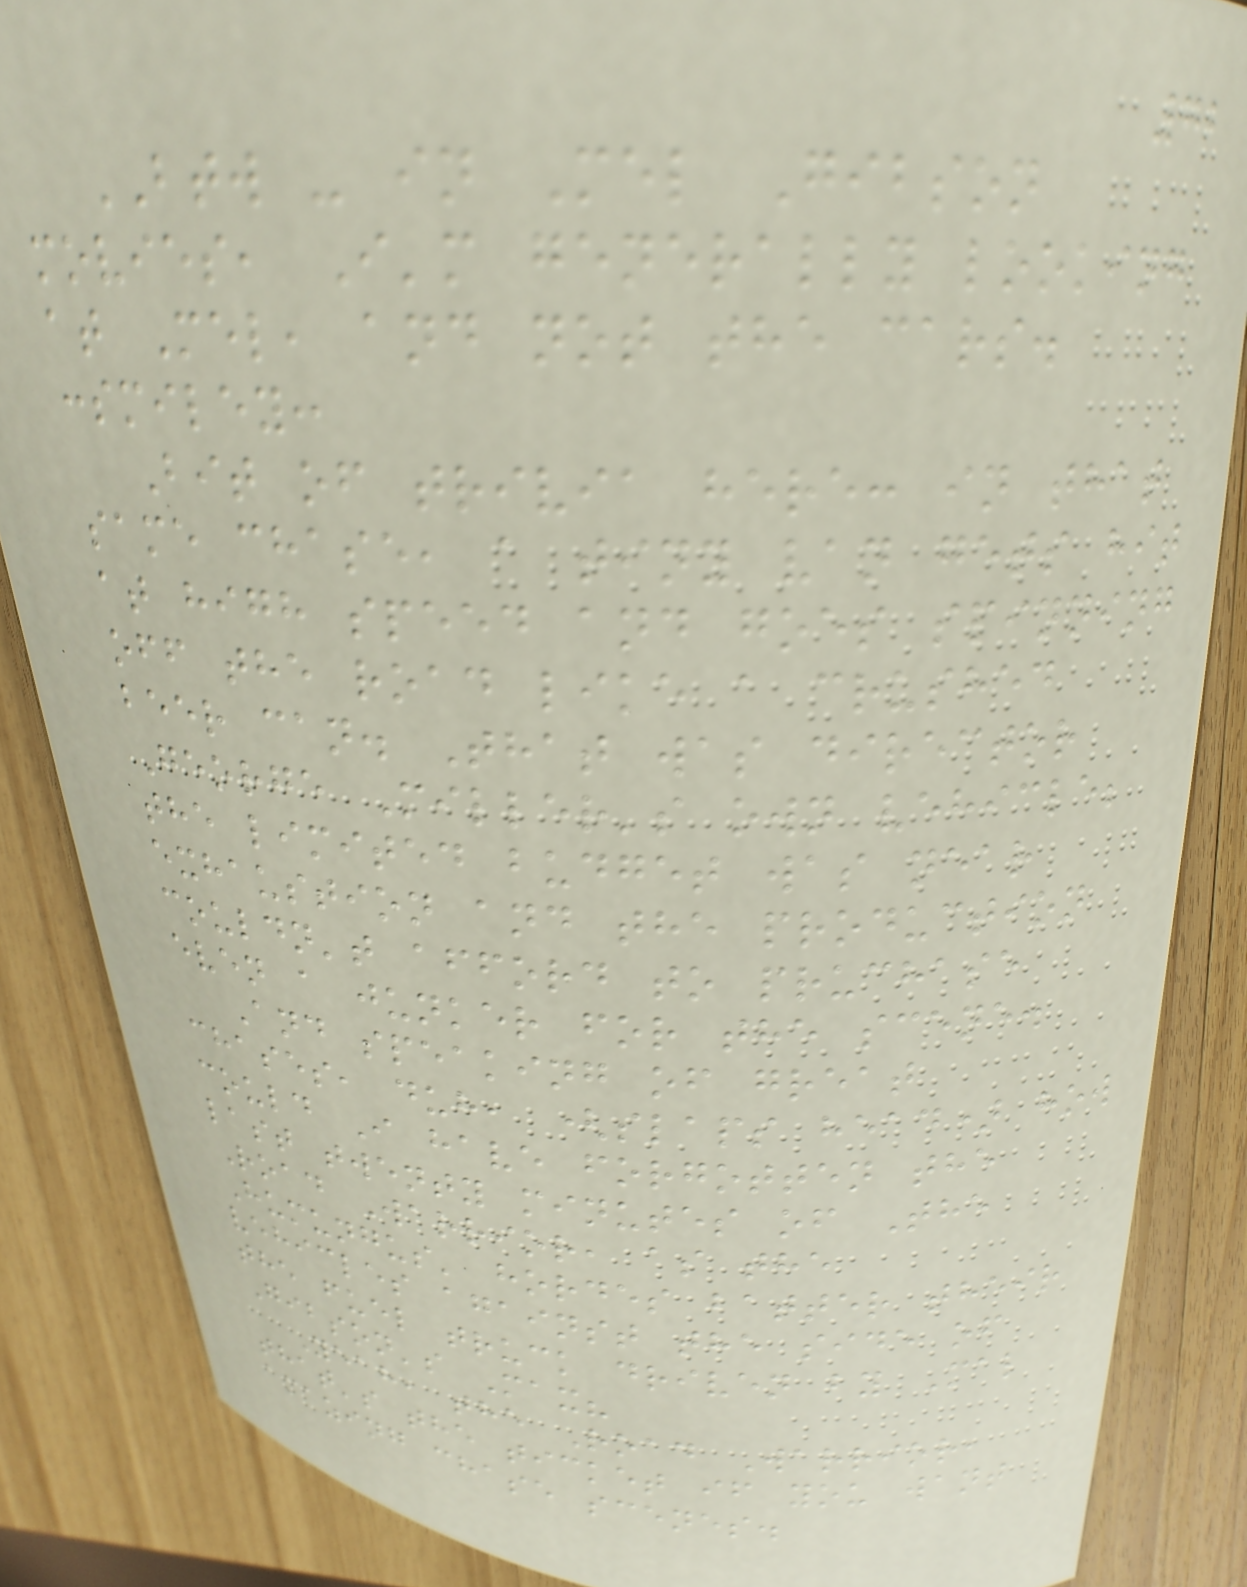72
BTW - in Mel Gibson
movies, I'm generally looking
at Mel, and not the cars.
:smiley:
Bit of trivia here: in that
same chase, a tiny van gets hit
at high speed and goes spinning
off the road like a crushed
beer can. That was director
George Miller's own vehicle;
the limited budget was near
exhaustion and the production
couldn't afford to pruchase
even a junker for the scene.
And speaking of great
chases, duh, (slaps head) how
could I have forgotten the
last twenty minutes of The
Road Warrior, as the
Humungus' hordes batter their
vehicles against the side of
the fuel truck driven by Mal
Gibson's Max?
Yeah, the Road Warrior,
that's the ticket if you want
amazing chase scenes.
